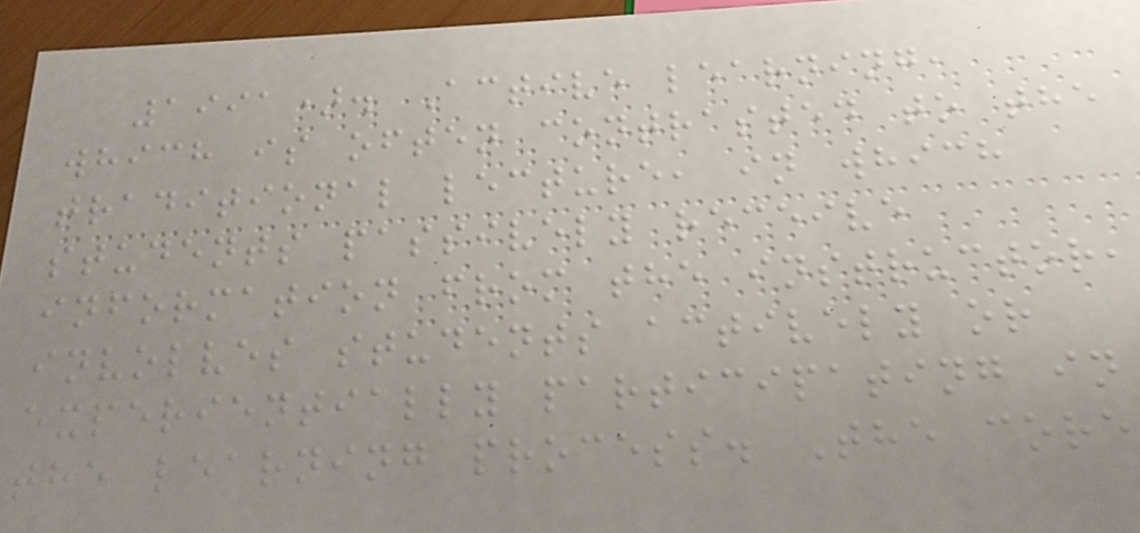1991). Active learning,
which is often contrasted to the
traditional lecture, in which
students passively receive
information from the instructor,
involves students actively or
experientially participating in
the learning process. The core
